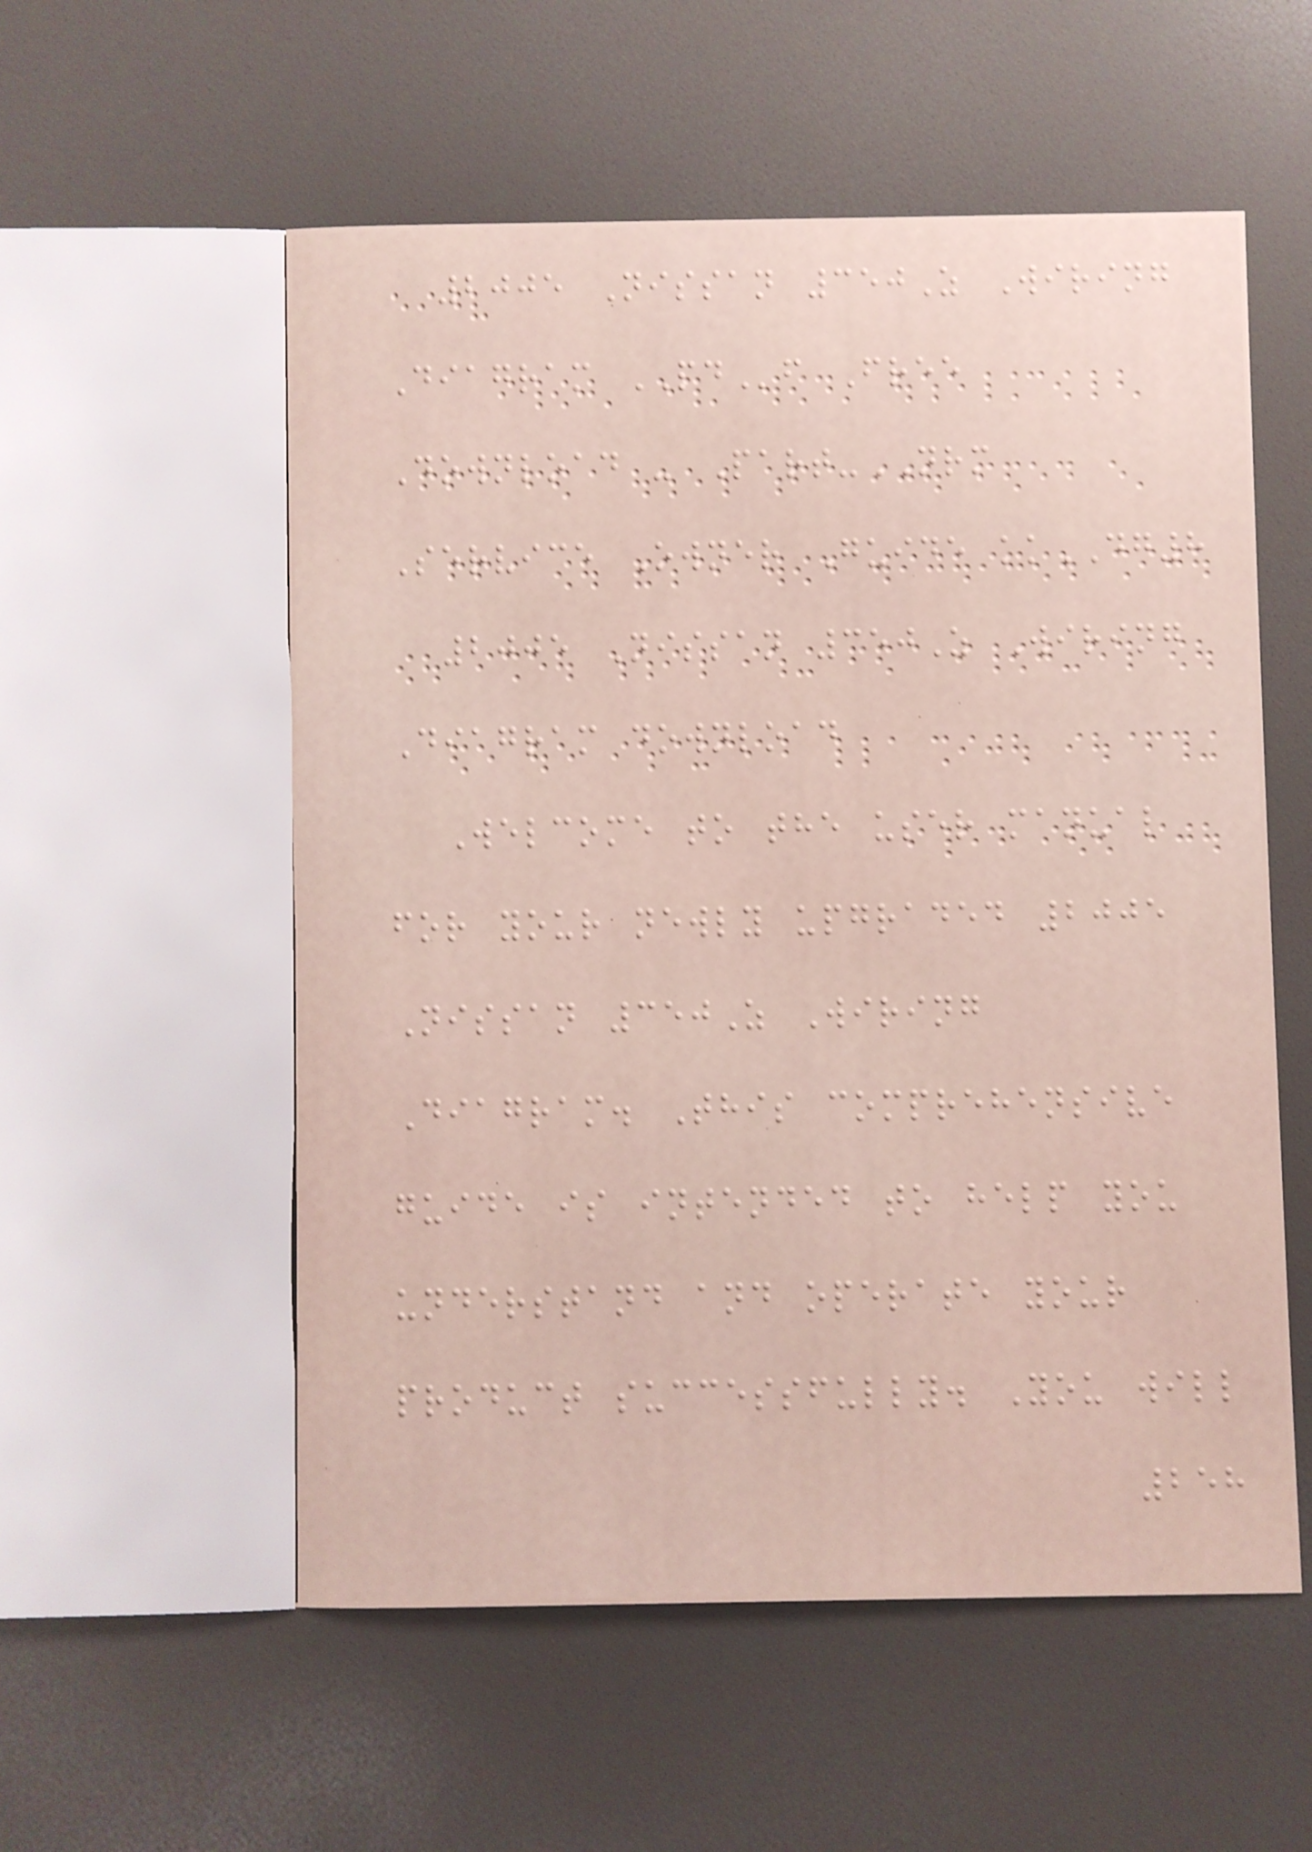2005 Nissan 350Z Wiring
Diagram PDf Free
Download - Part-NRM
Service Owner Guide kkDG8
2005 Nissan 350Z Wiring
Diagram download
Welcome to the user manual
for your newly upgraded 2005
Nissan 350Z Wiring
Diagram. This comprehensive
guide is intended to help you
understand and operate your
product successfully. You will
258
